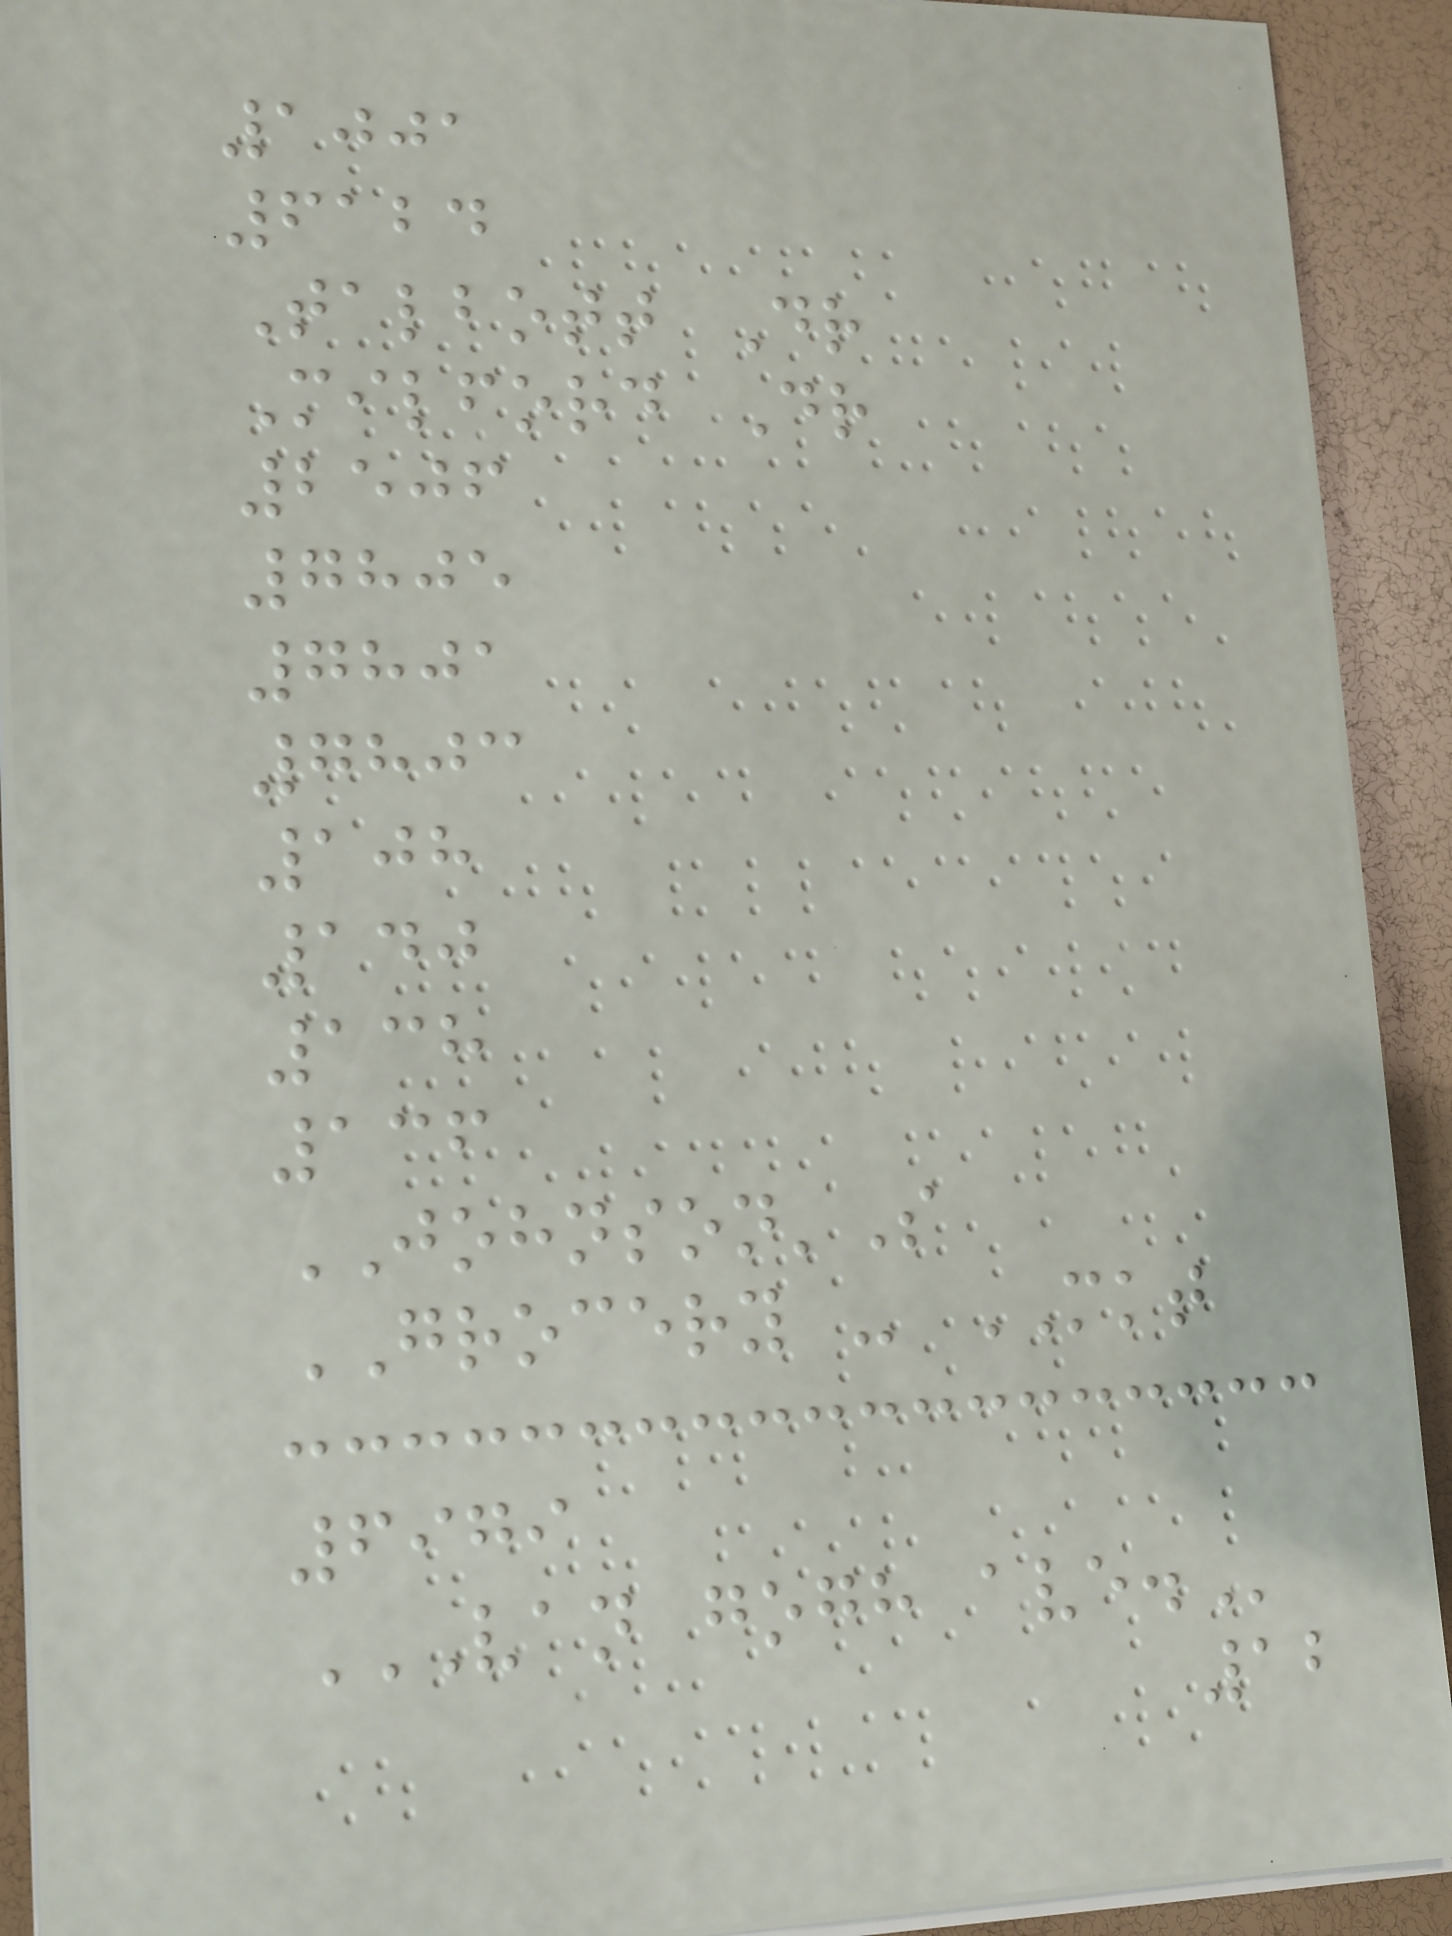1001
6124
Talbott Dr
Milford Dr
2506
7805
7801
7803
108
140
138
136
JOHNSON'S
GROCERY - MKT
6979
VAN GOGH AVE.
12
